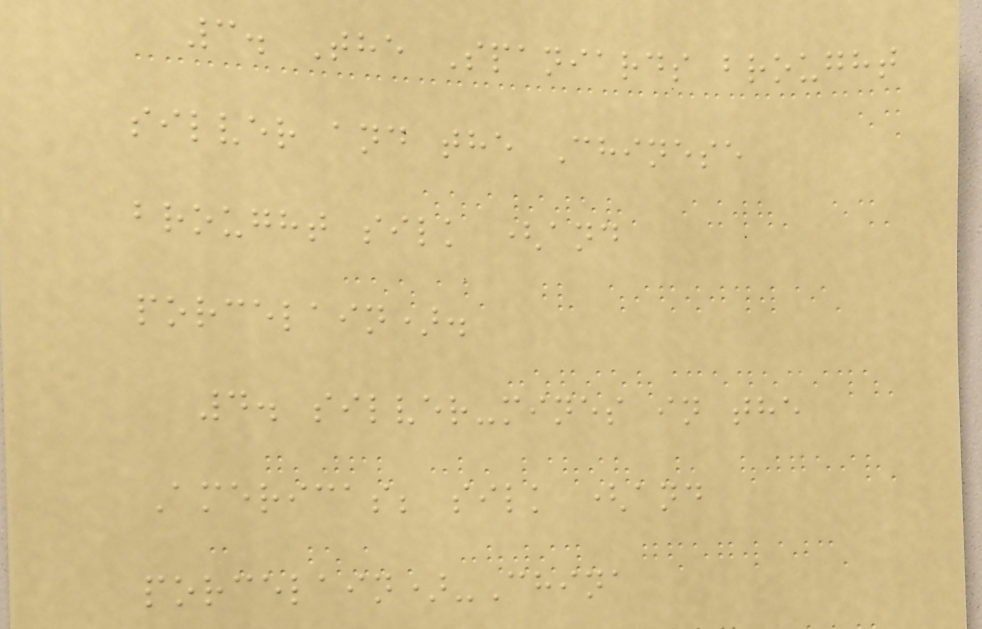3. The Spaniards brought
silver and the Chinese
brought silk (and
porcelain).
4. silver-mines in the
Americas; silk (and
porcelain)-China
